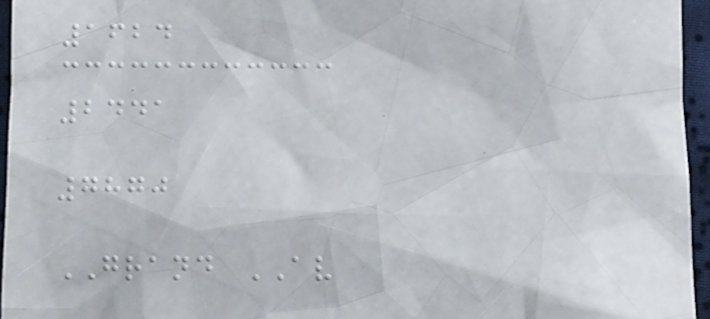1624
2441
7870
GRAND AV
